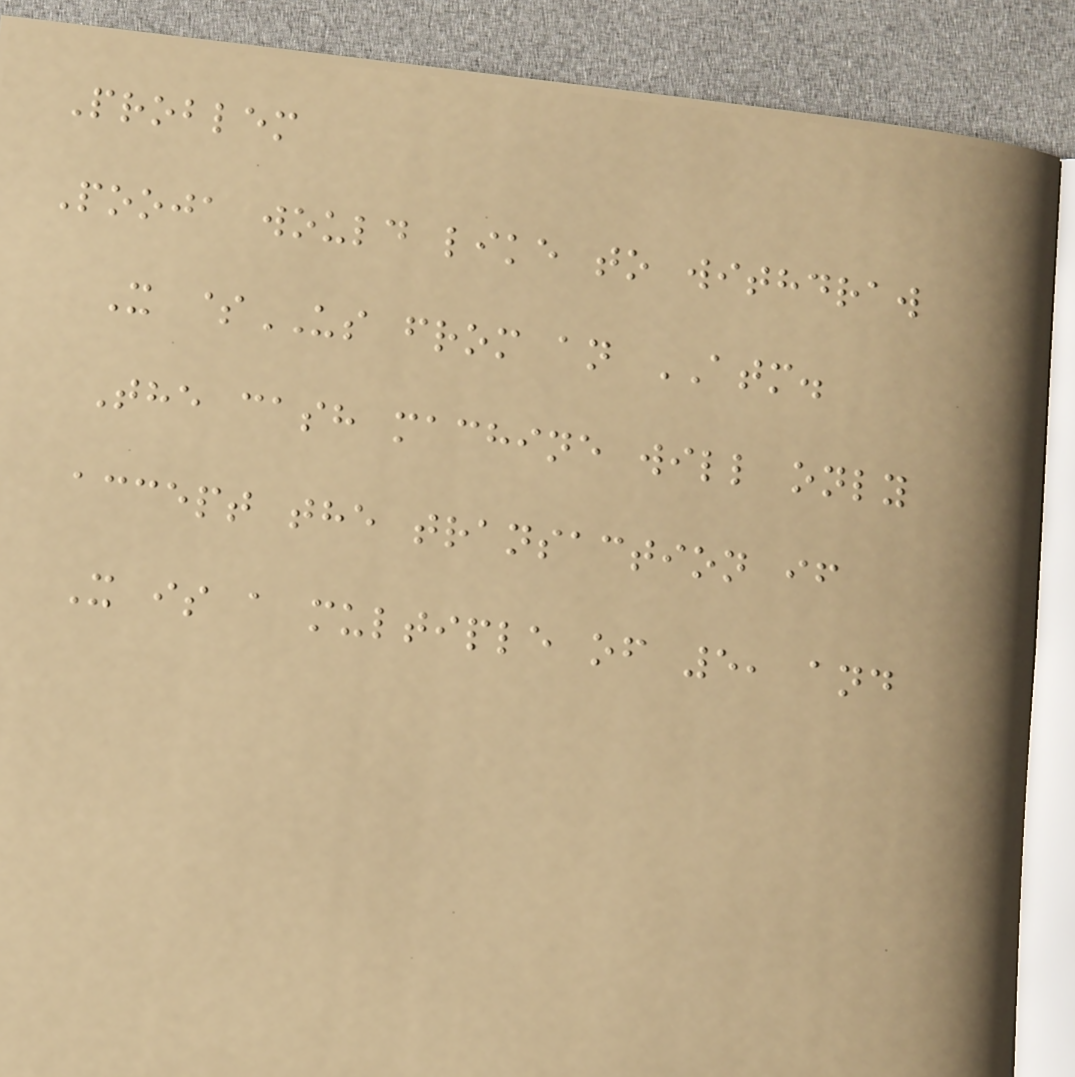Problem
Pooja would like to withdraw
X $US from an ATM.
The cash machine will only
accept the transaction if
X is a multiple of 5, and
